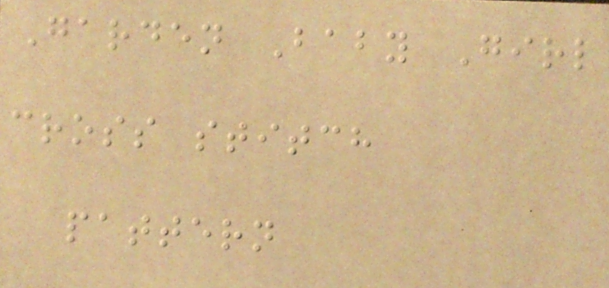Garden Baby Girl
cross stitch
pattern
